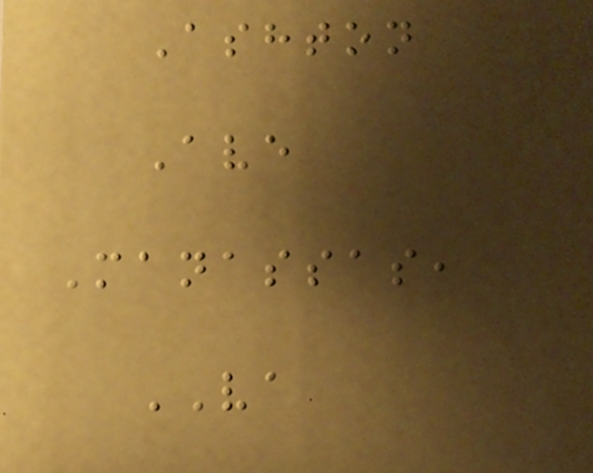Ashton
Ave
Manassas,
VA
